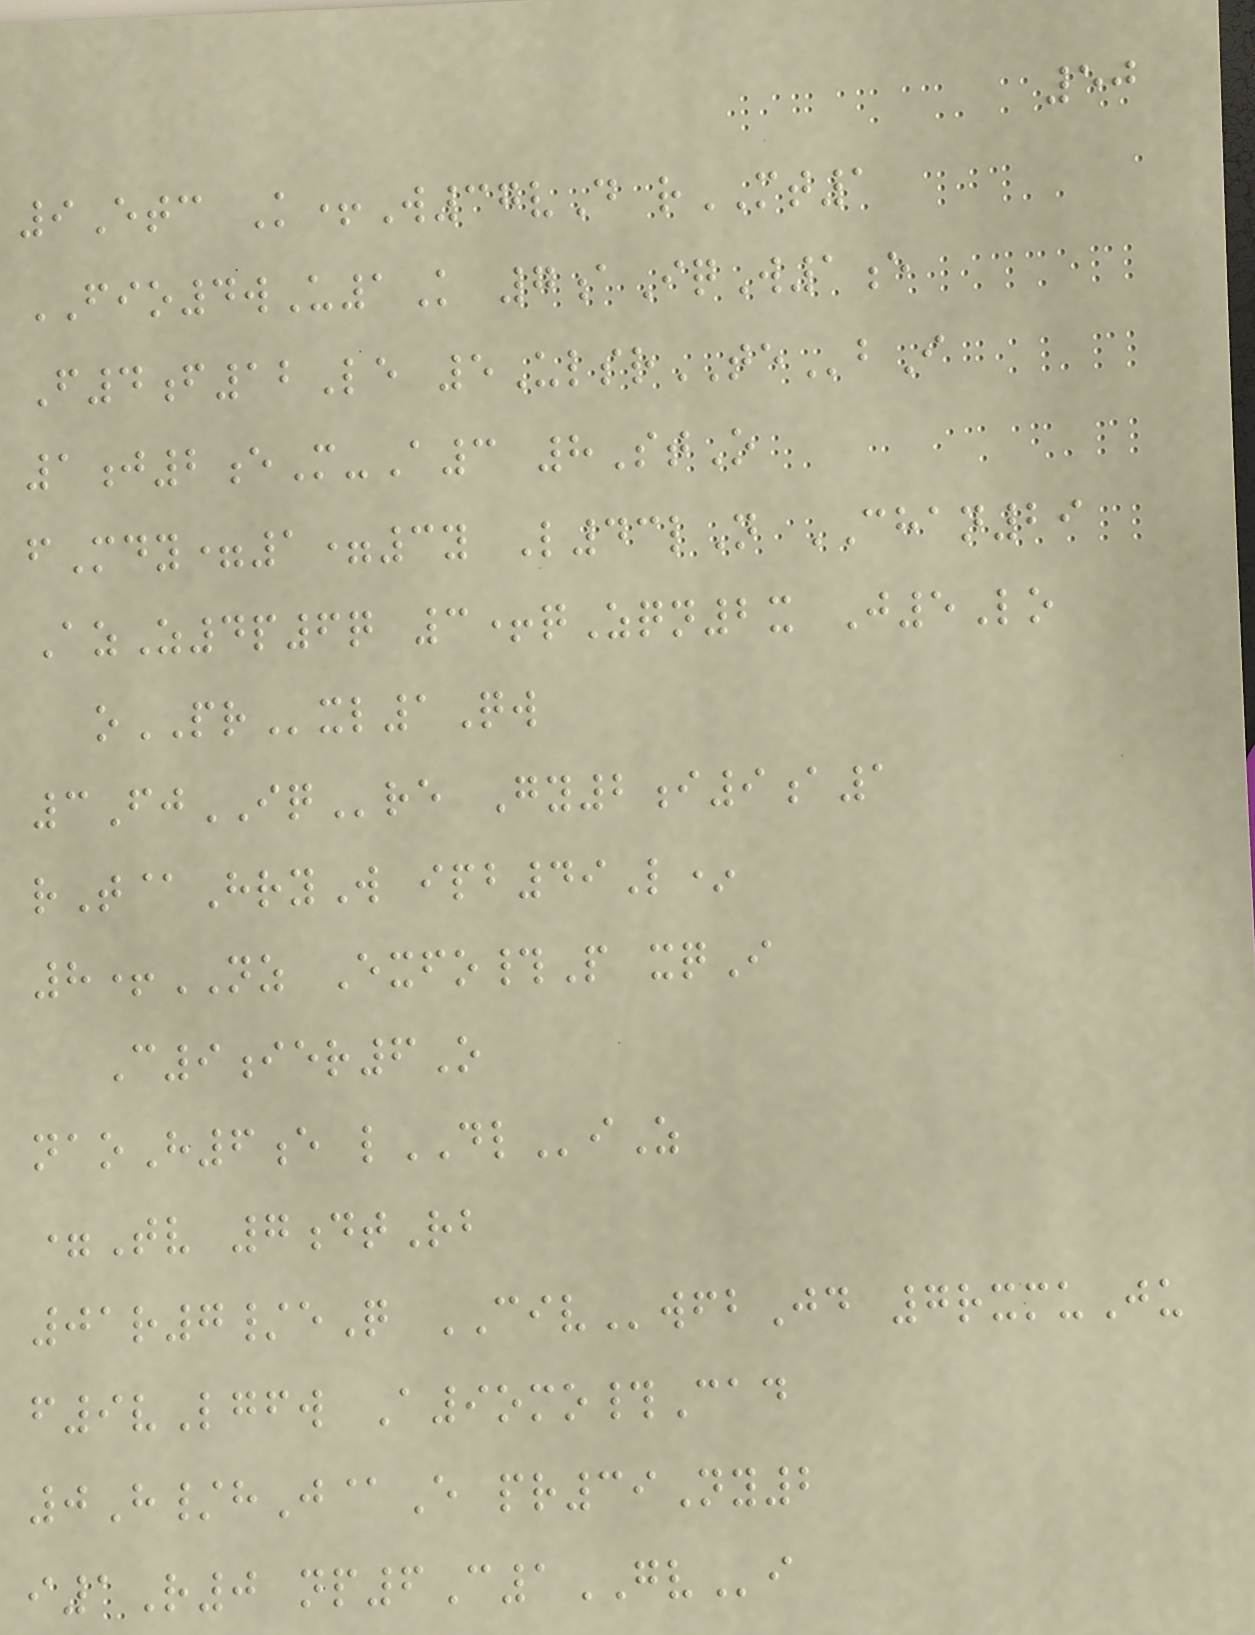50
9Etc K+W37vD rMT1
FIO4wU1K 7aIqW1e
F4f12Le 5UlsrTEbI
1j2eM-A3 8StO
fMdy=1=3y L43lN CHAN29
AzZ4p6q 3+qZqn2x J5Lo
oPRxl1Qw
3FjIQre Gy2i9a1
rT@HryW ipb49L*
8+NZ Exfo#P xqI
C9ier6O
naoH6e lDLiZ
=Tv 7dtRb
01r7/eQ CIVwfbJd 7rxmuJu
f9vLgfw A9omo#Cad
0H/hJ@E pr39Ny2
i1R0 np6C1GVi
